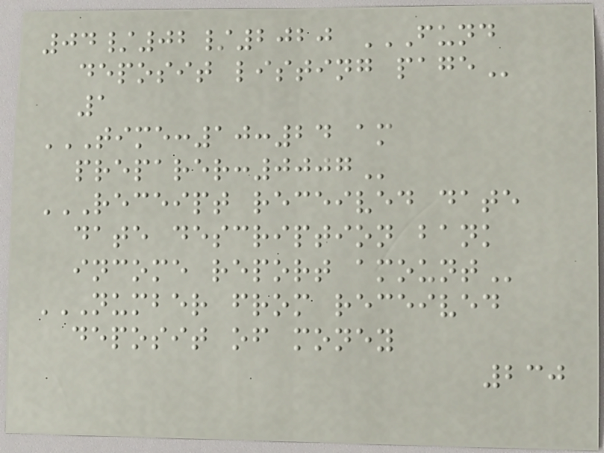04/02/2020 FUND
DEPOSIT LISTING PAGE
1
TIME:10:24 AM
PREPARER:0007
RECEIPT RECEIVED DATE
DATE DESCRIPTION BANK
INCOME REPORT AMOUNT
NUMBER FROM RECEIVED
DEPOSIT OF MONEY
230
